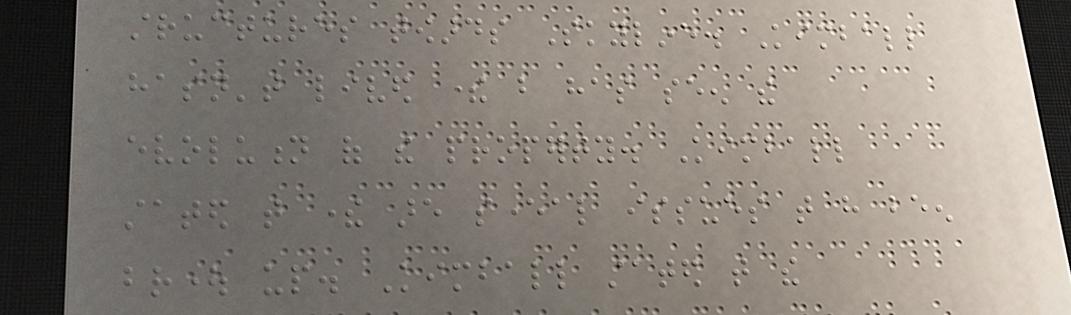structures towards Skyline. Kimball
hasn't lived there but has seen the
evolution of the property. Kimball
stated that there are several issues that have been
brought up. Kimball stated that the
